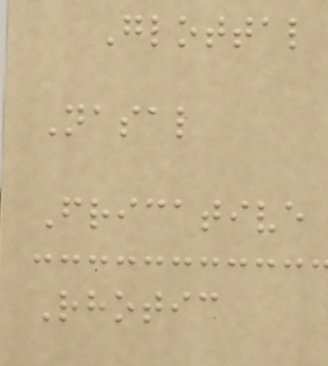Glottal
Nasal
Fricative
Rhotic
